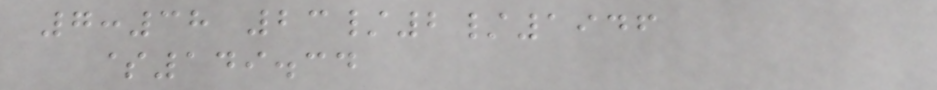7:38 23/2/1946
$149.34
